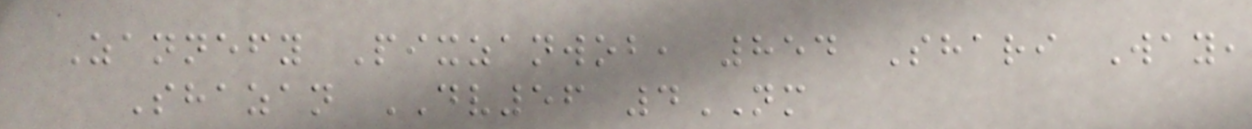Zannefy Pixzanwob, 854 Shari Way,
Shazan DV56 4NM
